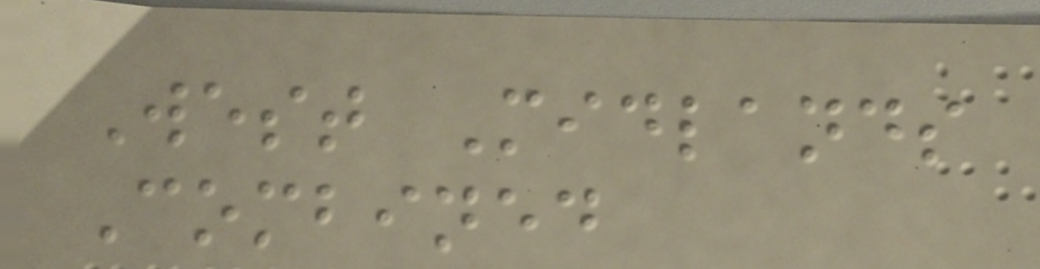West Midlands
Combined
